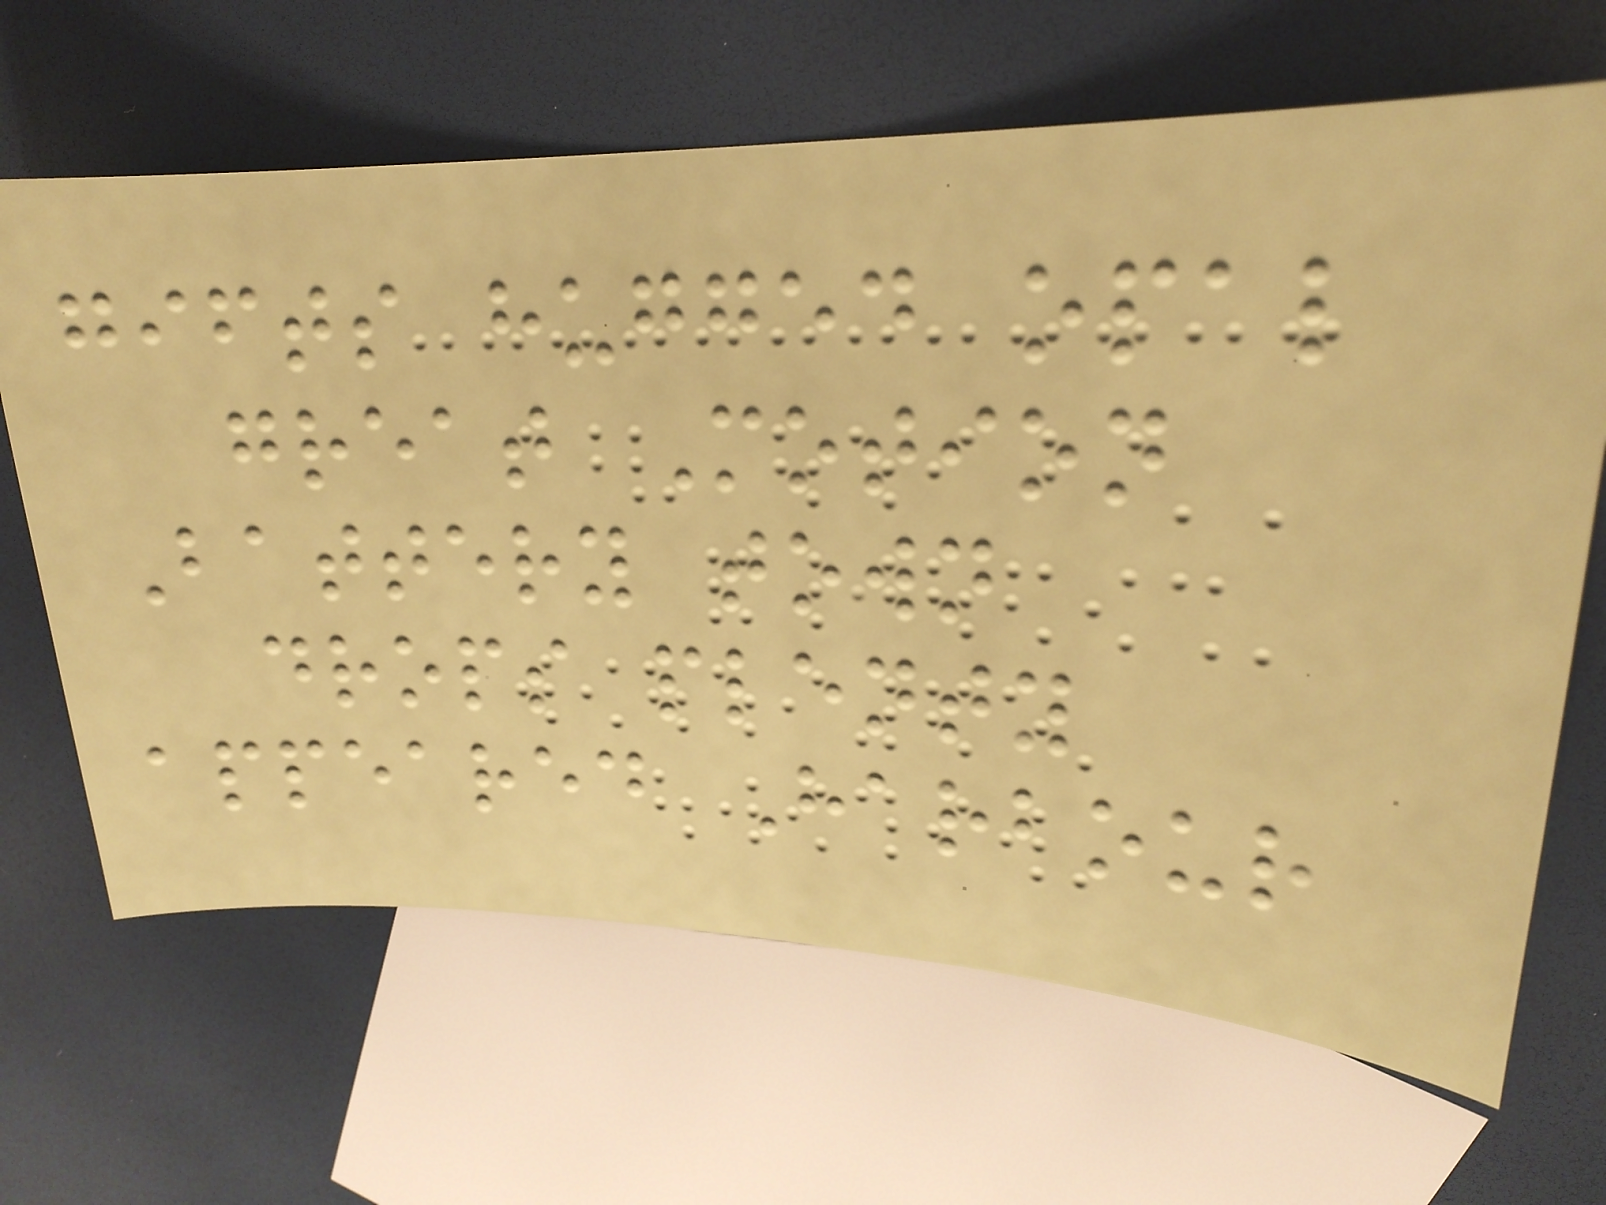gifts hugged opal
great Motion
Battery town
drops plenty
appeared Harbour
